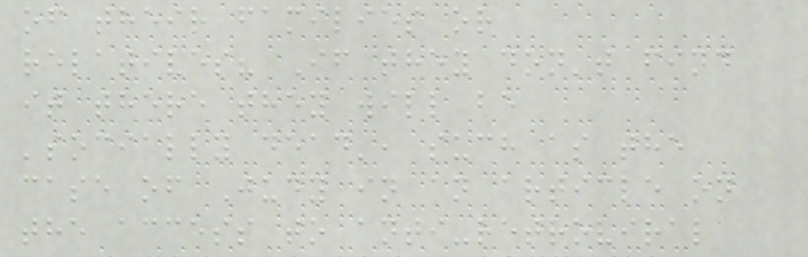of their families or
relatives? If they don't find
it there they will be
'socially dead', such as the
case of Judy in an article on
the access to anti-retroviral
